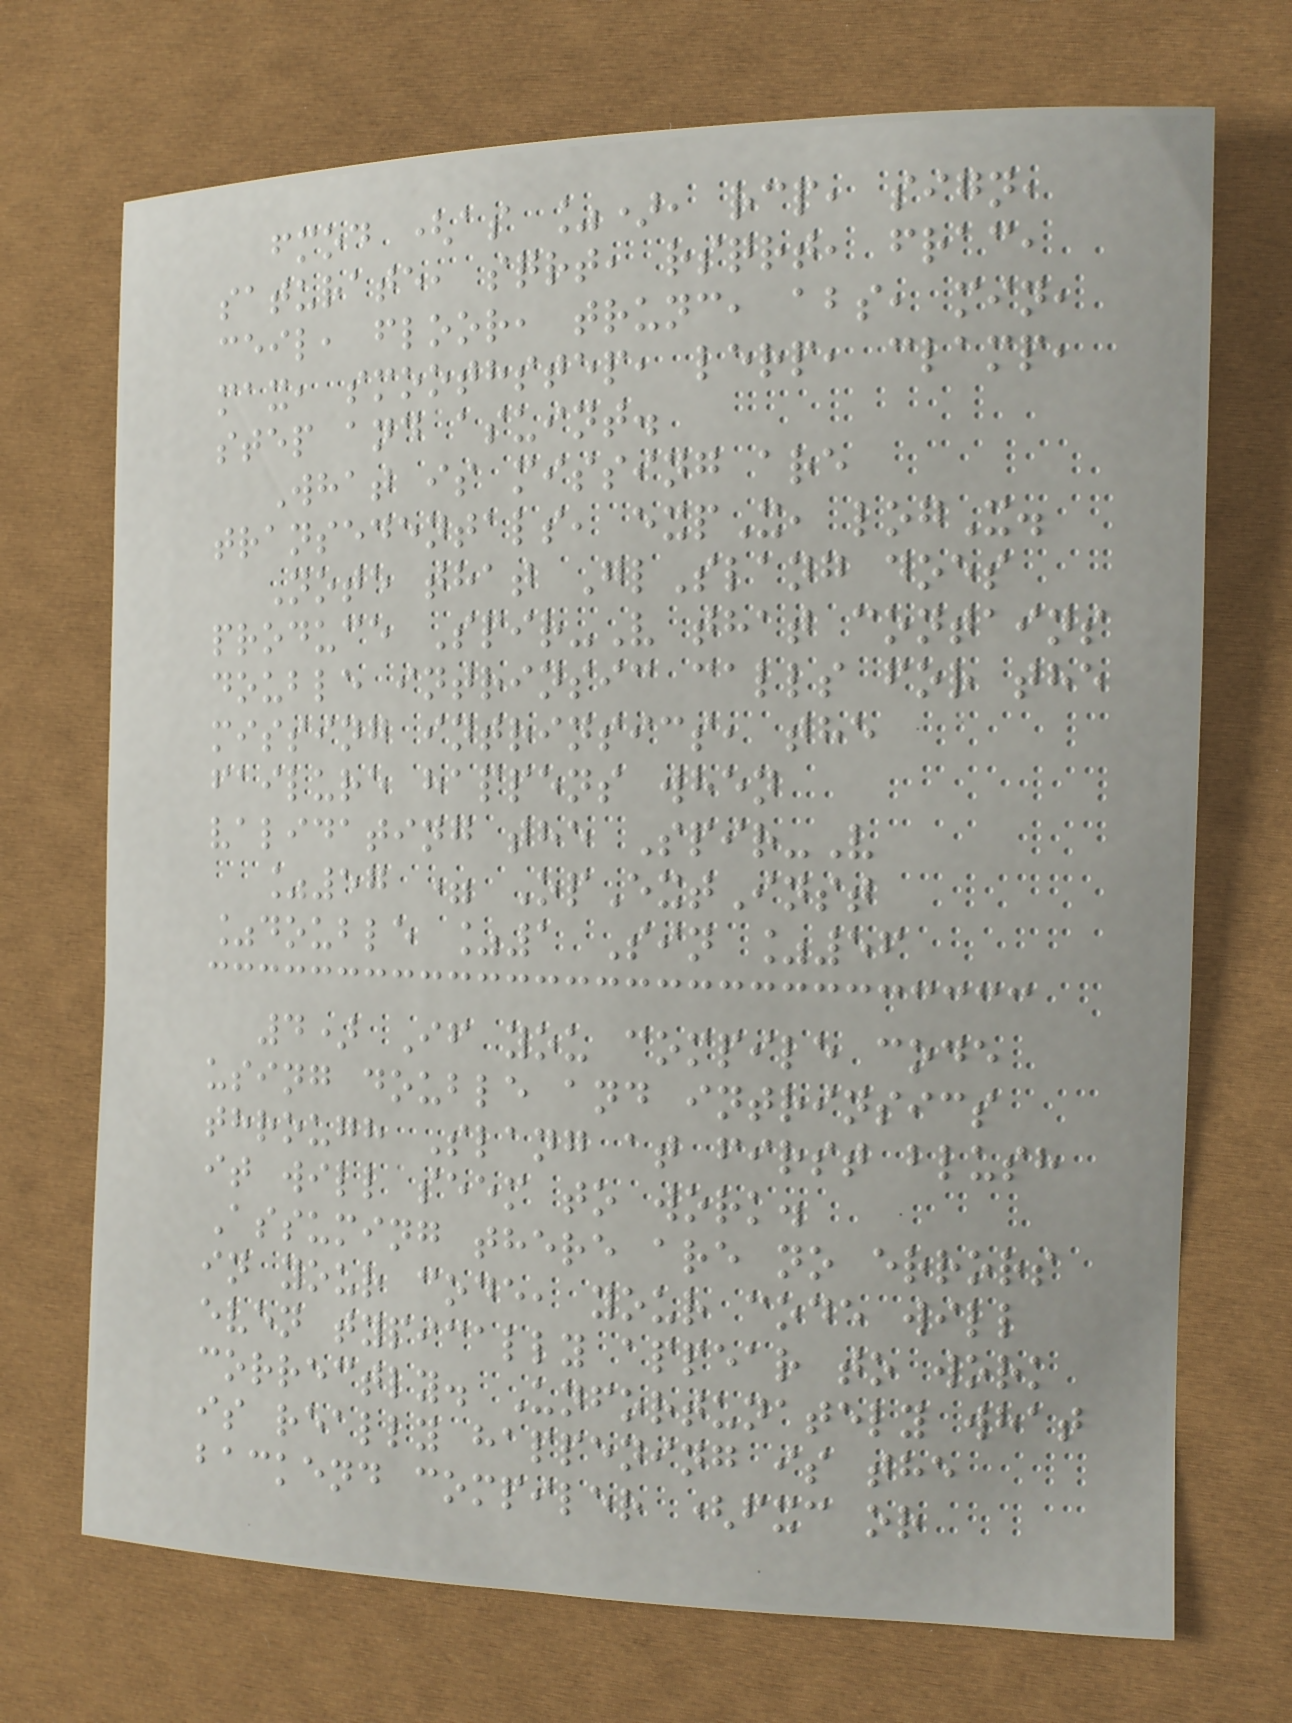fmod (as %), rcp, sign,
saturate, sqrt, rsqrt, frac,
ceil, floor, trunc, abs, min,
max, smoothstep, lerp, clamp,
step and asuint.
What is missing are
transedentals, expX, logX.
Note that GlSlang does
produce Spir-V that contains
double intrinsic calls for the
missing intrinsics, the
failure happens when
validating the Spir-V
%57 = OpExtInst
%double %1 Sin %56
4) If you compile code
using double and intrinsics
through Slang at first blush
it will seem to work.
Assuming there are no errors
in your code, your code will
even typically appear to work
correctly. Unfortunately what
is really happening is the
backend compiler (fxc or
